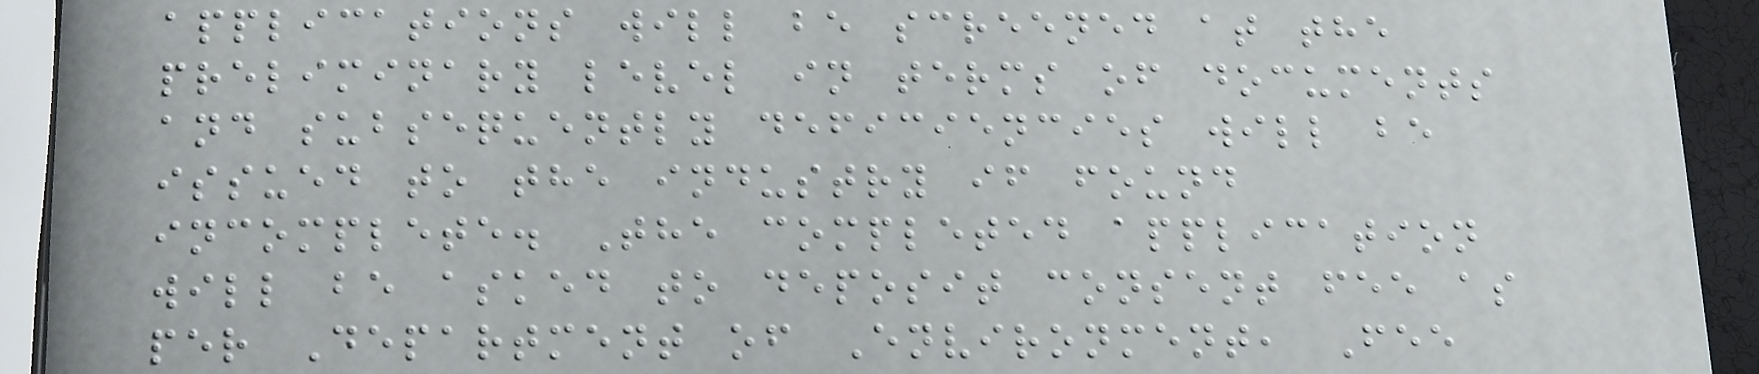applications will be screened at the
preliminary level in terms of documents
and subsequently deficiencies will be
issued to the industry if found
incomplete. The completed application
will be asked to deposit consent fee as
per Department of Environment, Fee
